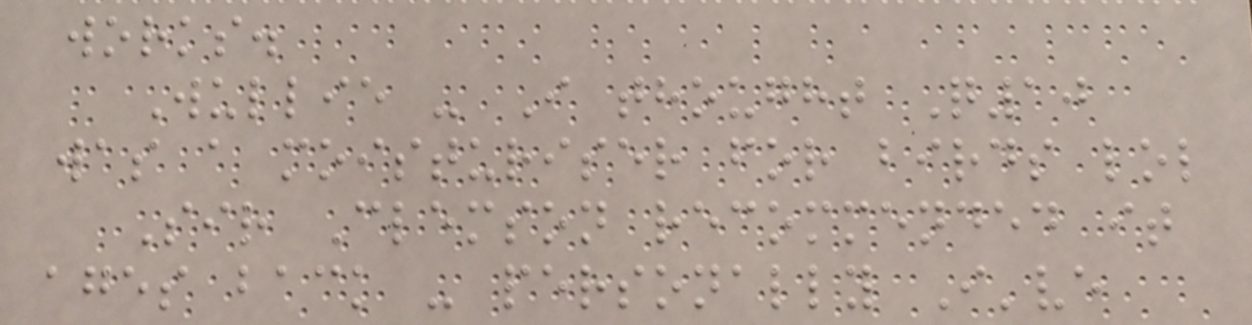works.
Wullie - I thought Q10
was a moisturiser for birds lol
Sir Clemson recommended it
ages back - personally I've
